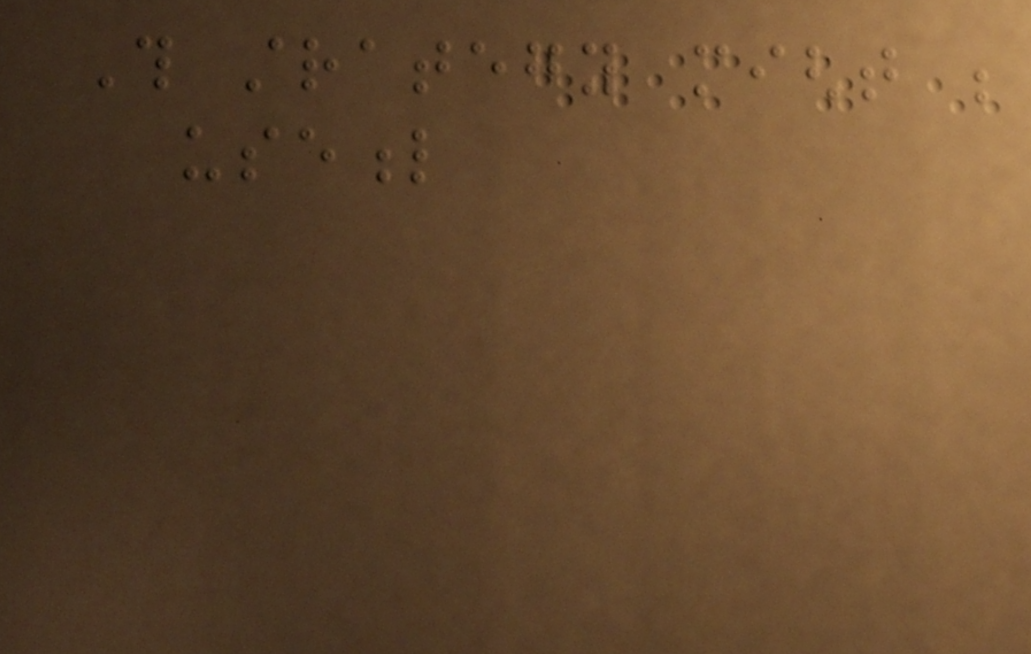This strategy might be
useful
